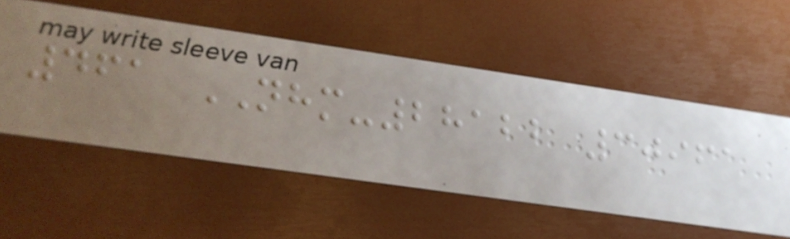461 NHM-28122 30961
